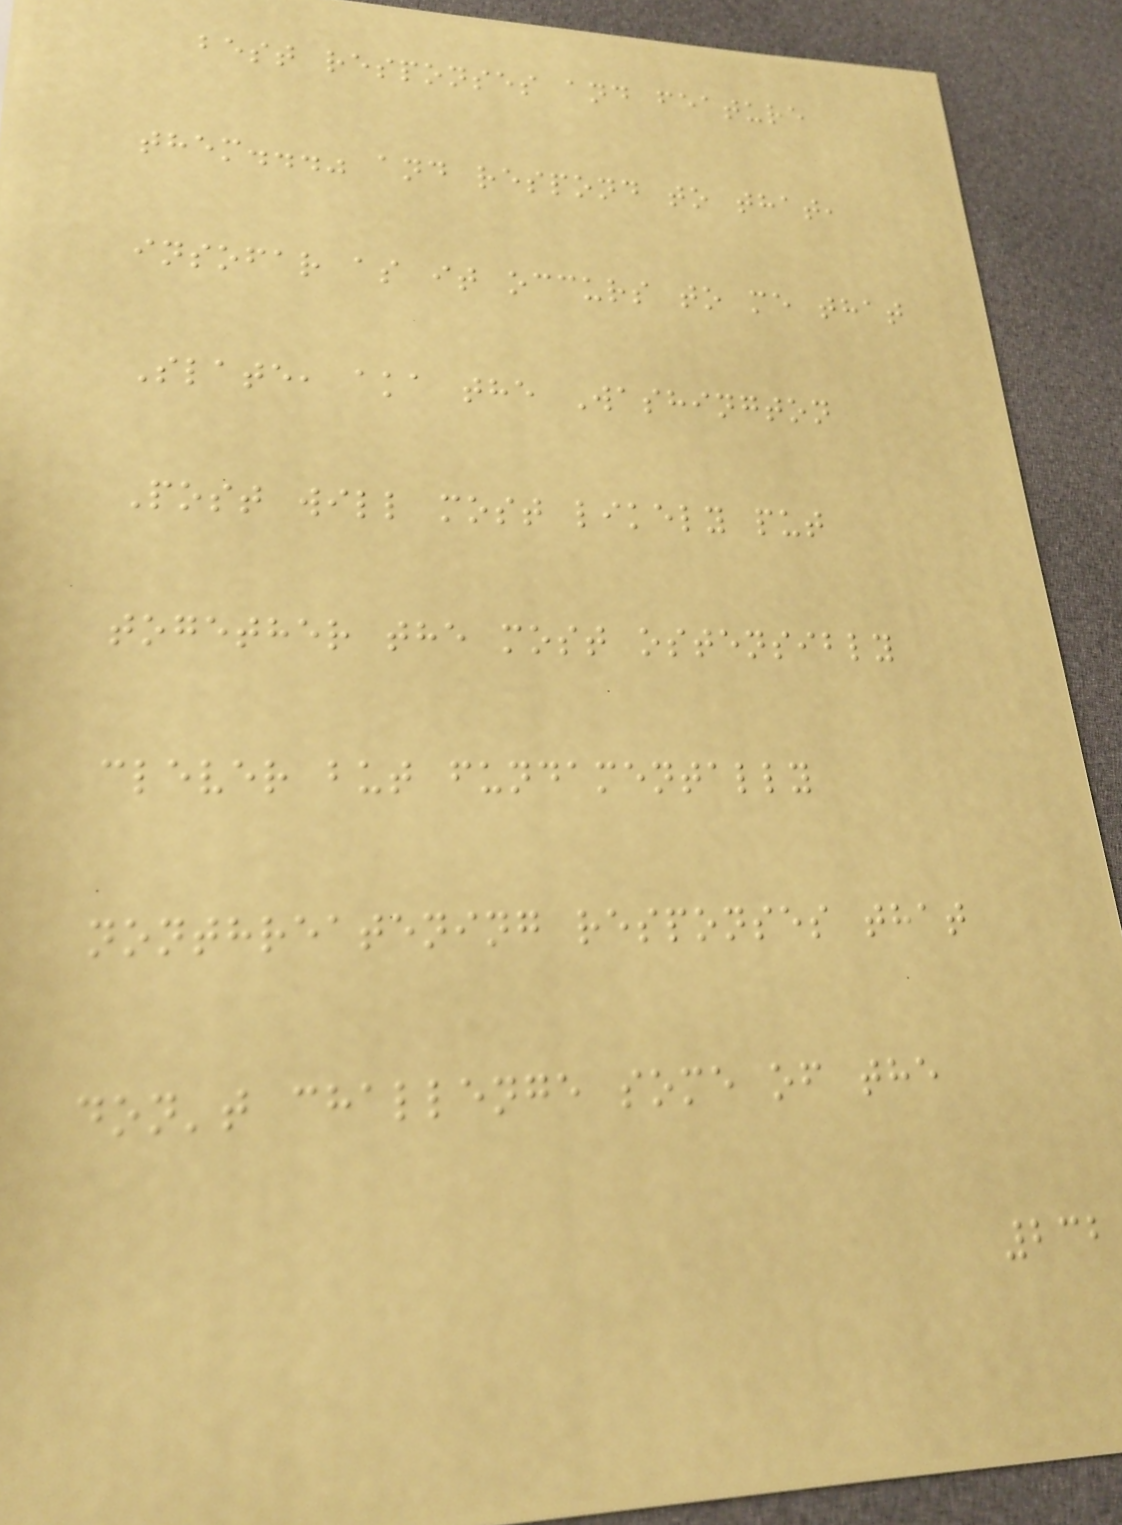best responses and feature
them..." and respond to that,
insofar as it occurs to me that
Slate, aka the Washington
Post will most likely put
together the most ostensibly
clever but fundamentally
nonthreatening responses that
don't challenge some of the
232
